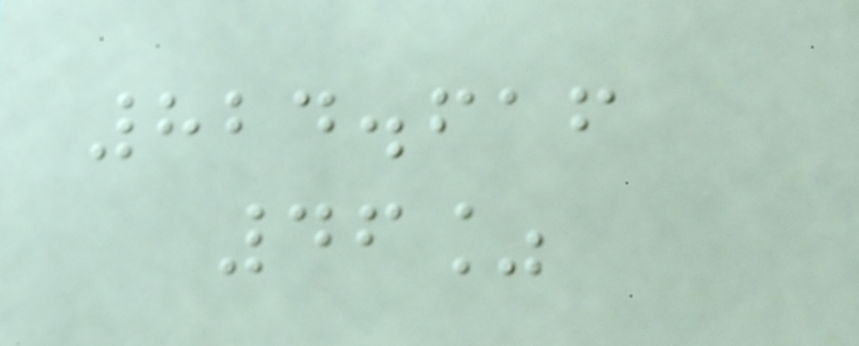824.616
46%
